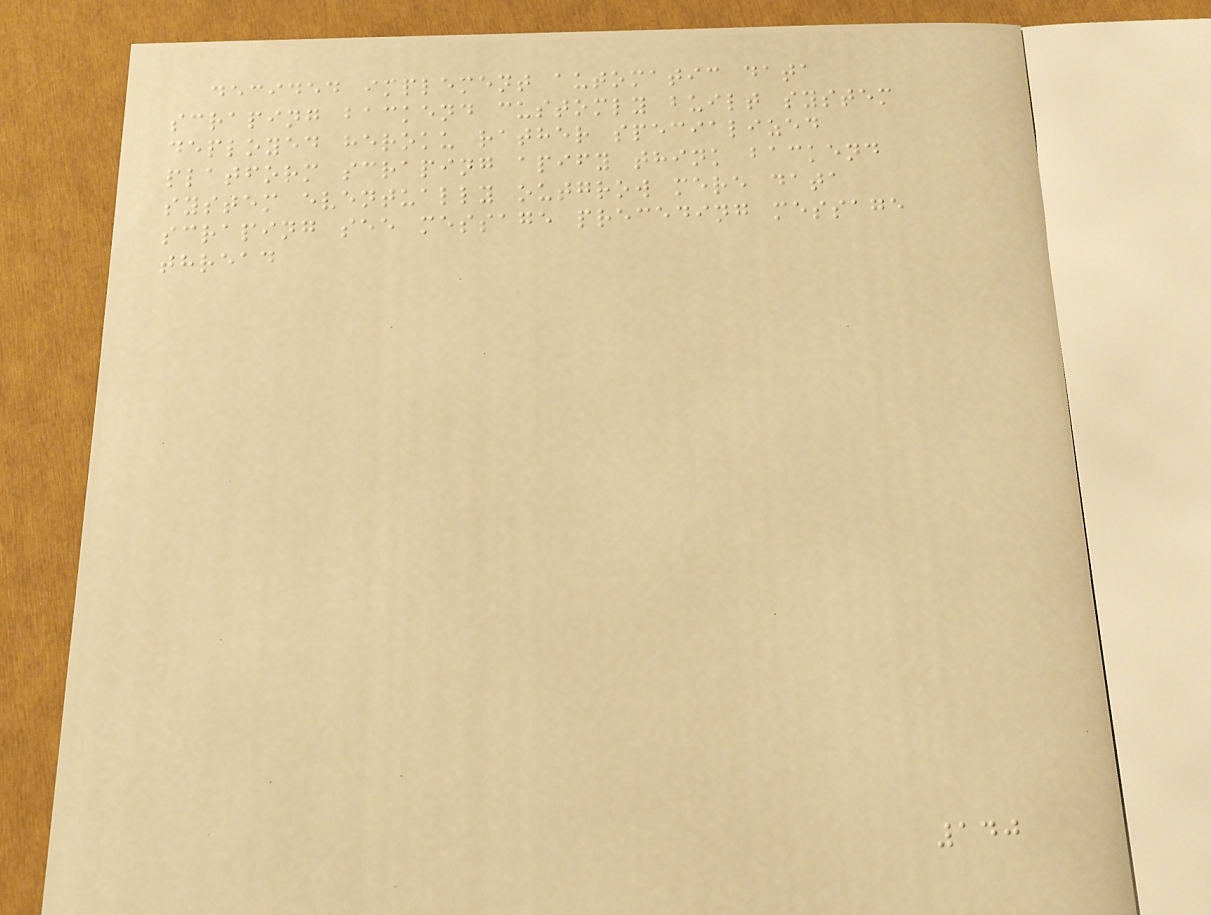decided implement automatic data
scraping backend customly built system
deployed heroku rather specialized
platform scraping apify think backend
system eventually outgrow mere data
scraping see message preceding message
thread
140
